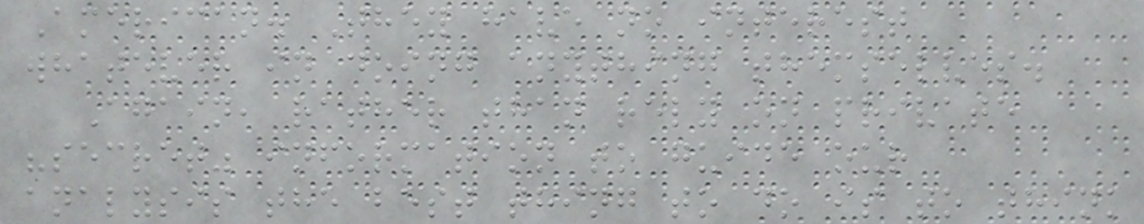American. They have no interest
whatever in doing anything themselves.
Again, rather than rely on private
"secret" information to guide our
analysis the best thing to do is to think
